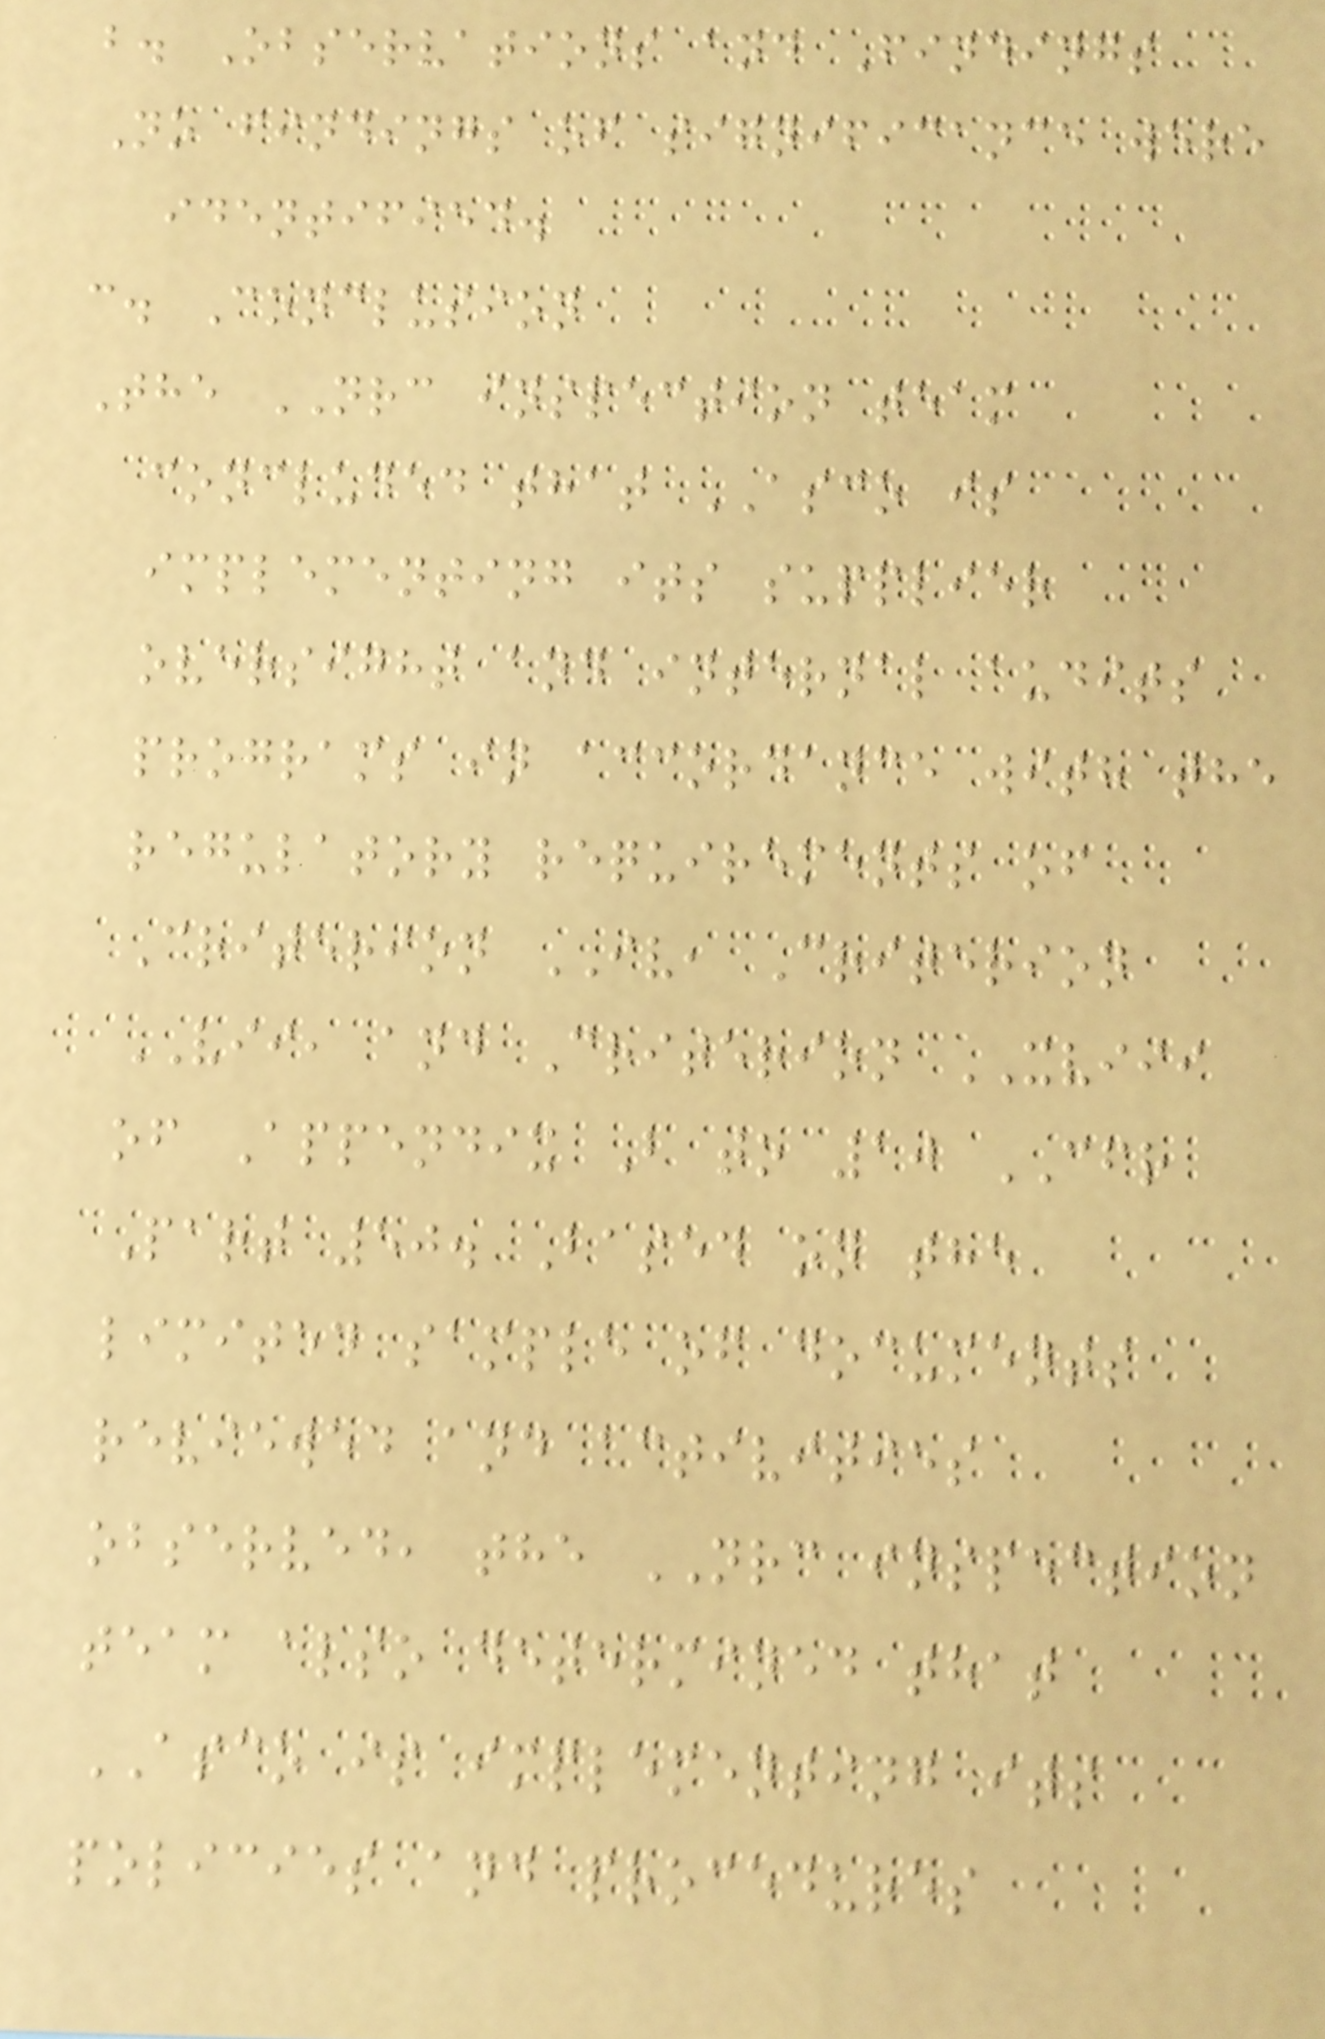b. Observations and Findings
No findings of significance were
identified.
c. Conclusion
The NRC inspection team
concluded that ASCO is
implementing its supplier
oversight and internal audits
programs in accordance with the
regulatory requirements of
Criterion IV, Criterion
VII, and Criterion XVIII
of Appendix B to 10 CFR
Part 50. Based on the
limited sample of documents
reviewed and activities
observed, the NRC inspection
team also determined that
ASCO is implementing its
policies and procedures
